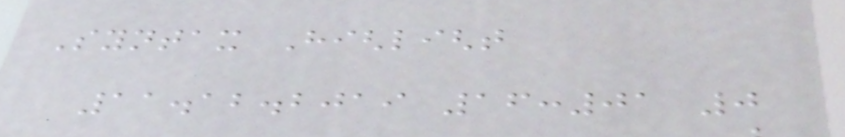Syntax Highlight
11.12.2019 16:01 0
